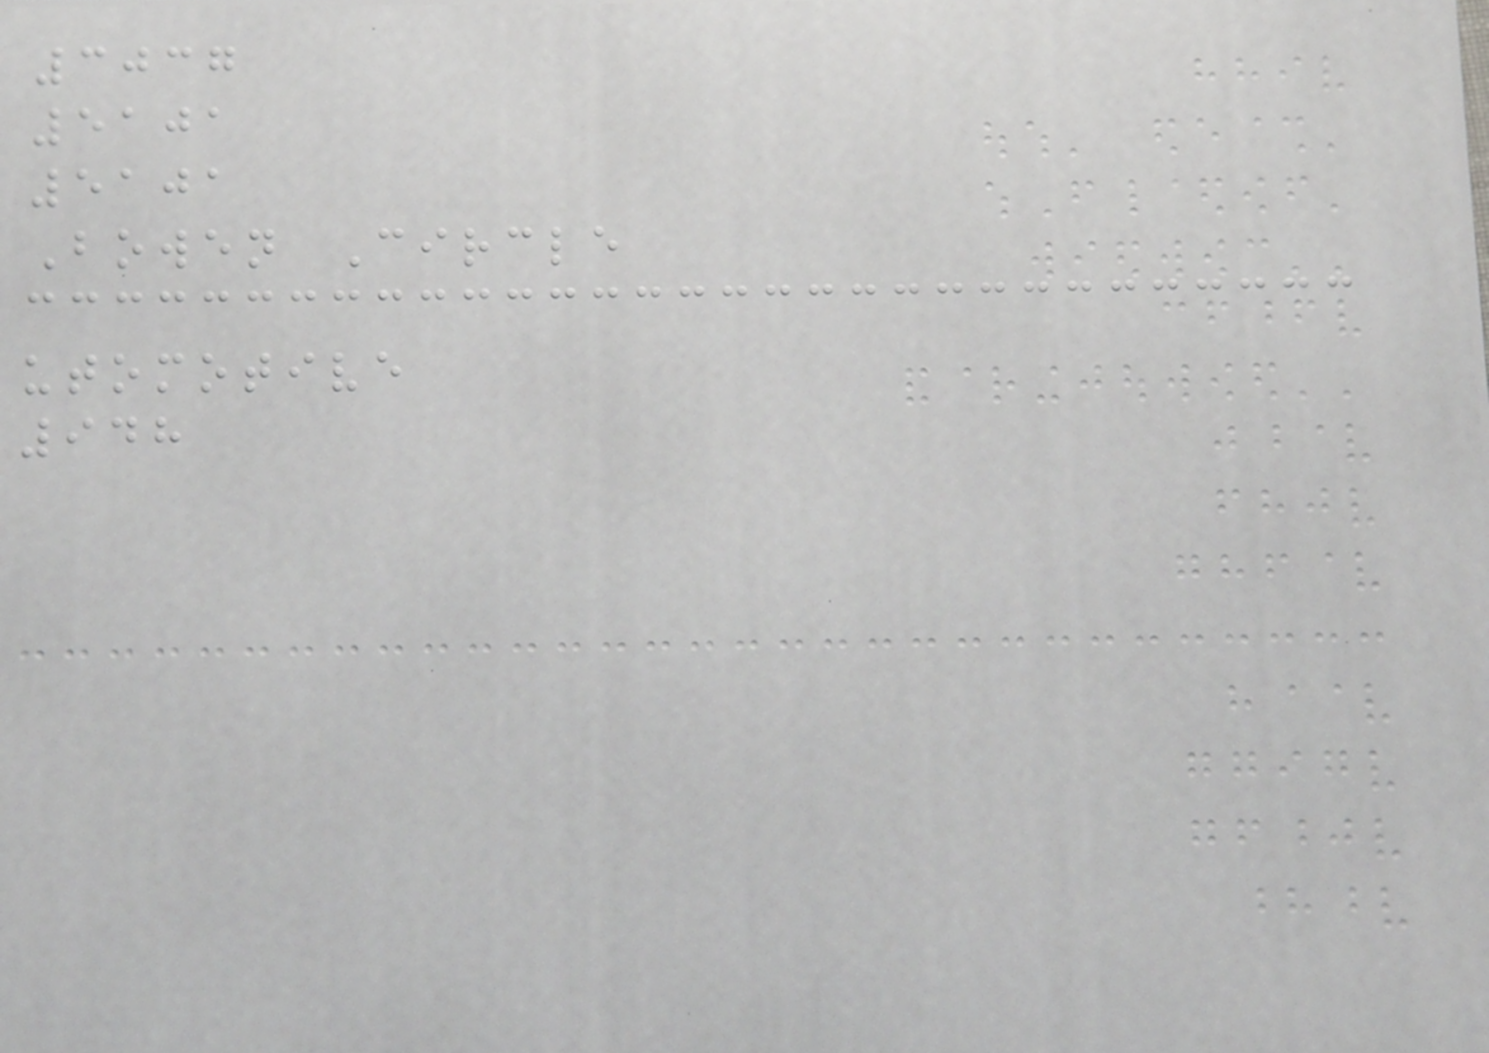3037
5101
5101
Bowen Circle
utomotive
948
